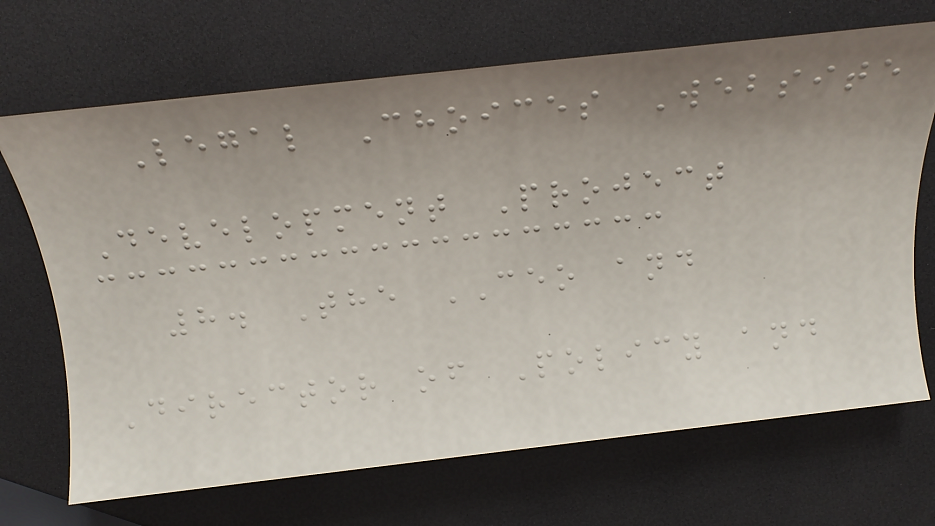Legal Choices Website
Development Project
8. The CEO and
Director of Policy and
